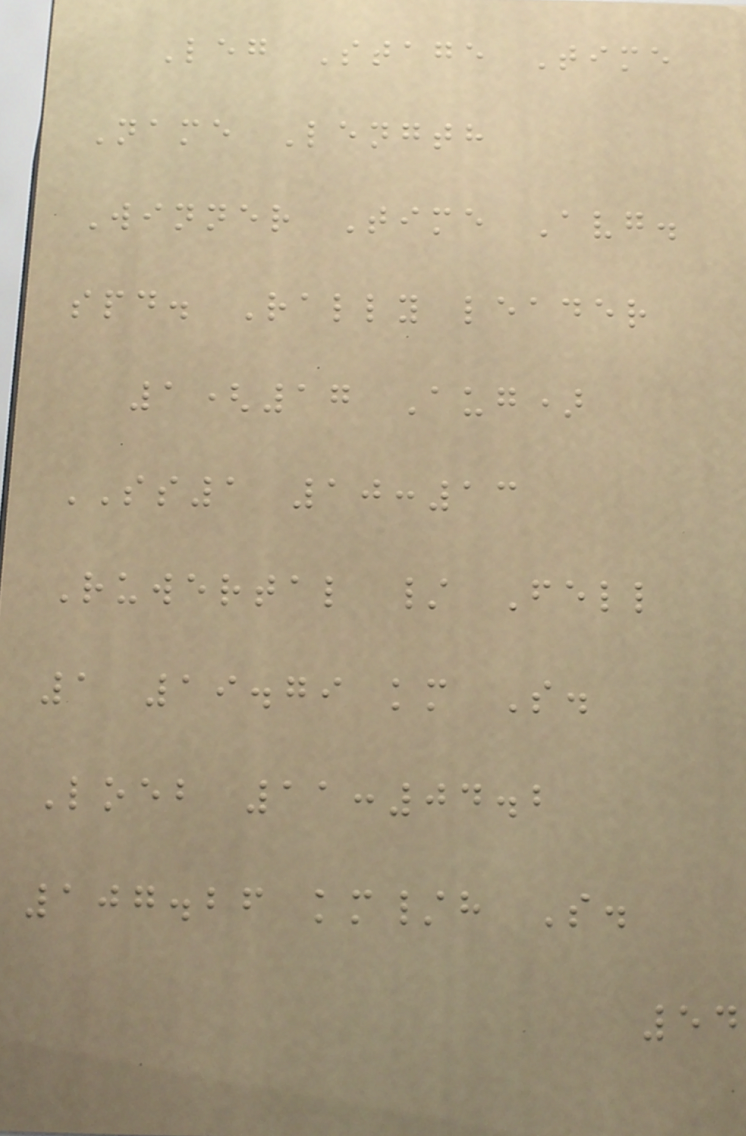Leg Stage Time
Name Length
Winner Time Avg.
spd. Rally leader
1(17 Aug)
SS1 10:13
Ruwertal / Fell
1 19.79 km S.
Loeb 11:04.2
107.26 km/h S.
54
